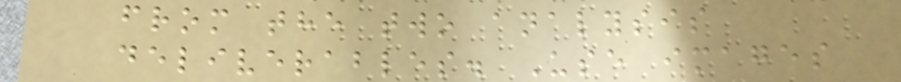from the two analysis
deliverables. Use images
